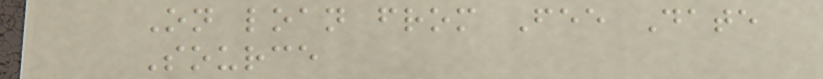On loan from Fee Date
Source
